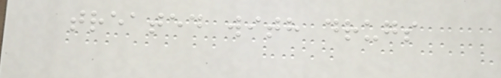treated with drugs
